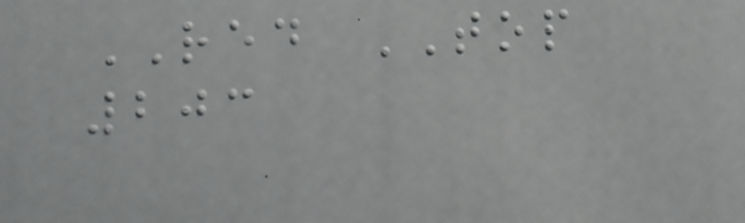RED TOP
203
